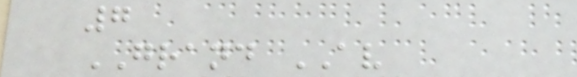7
GRAND AV
